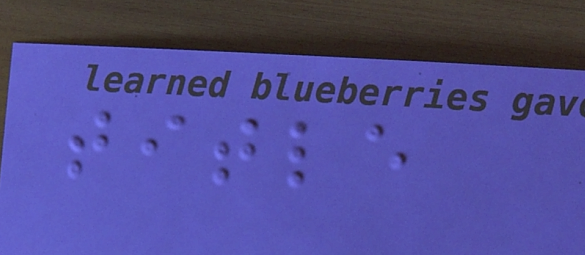title
